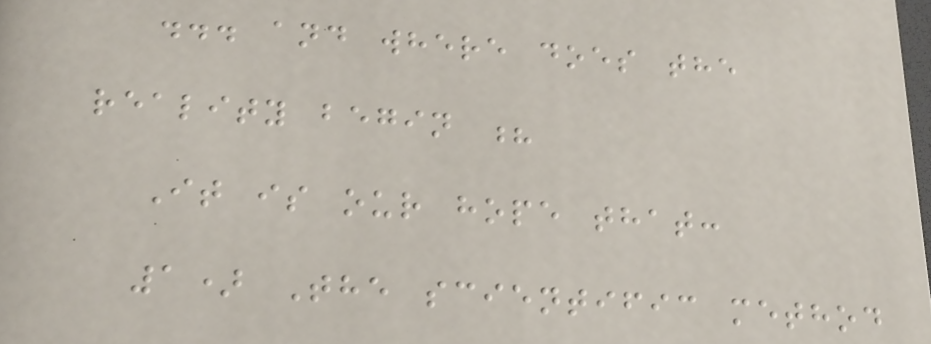... and where does the
reality begin ?
It is our hope that:
1) The scientific method
